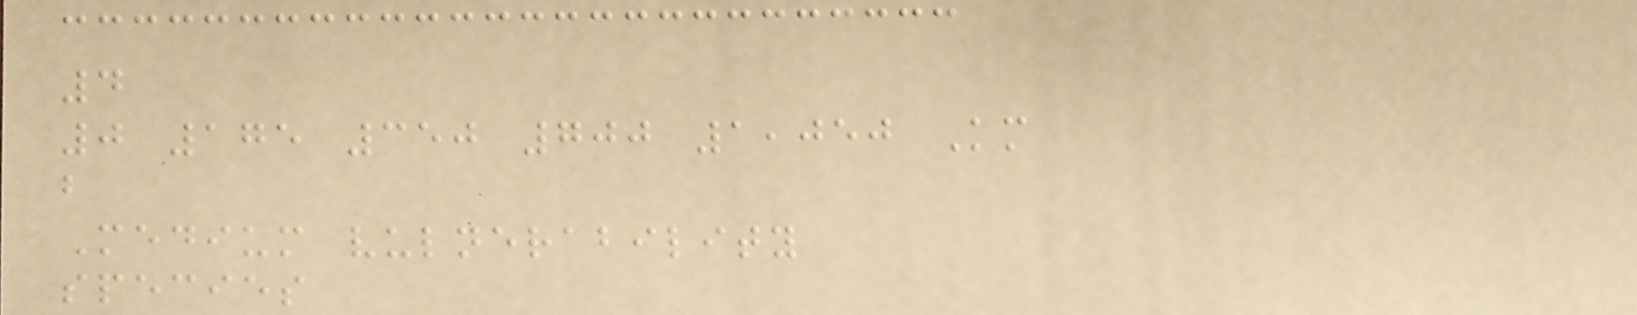4
0 175 350 700 1,050 Km
b
Medium vulnerability
species
